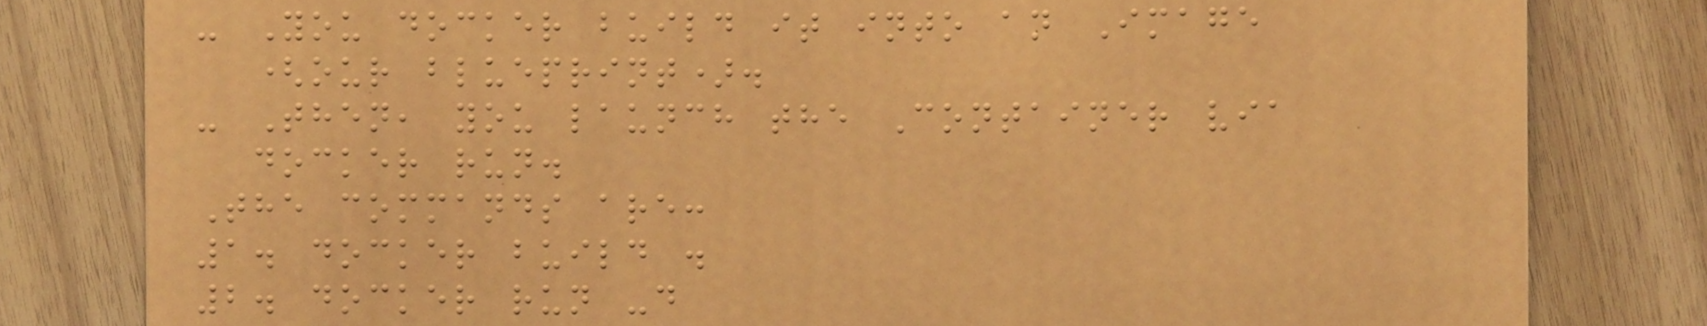- You docker build it into an Image
(our blueprint).
- Then, you launch the Container via
docker run.
The commands are:
1. docker build .
2. docker run -d
